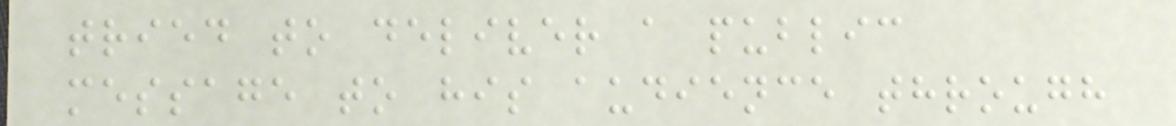tried to deliver a public
message to his audience through
